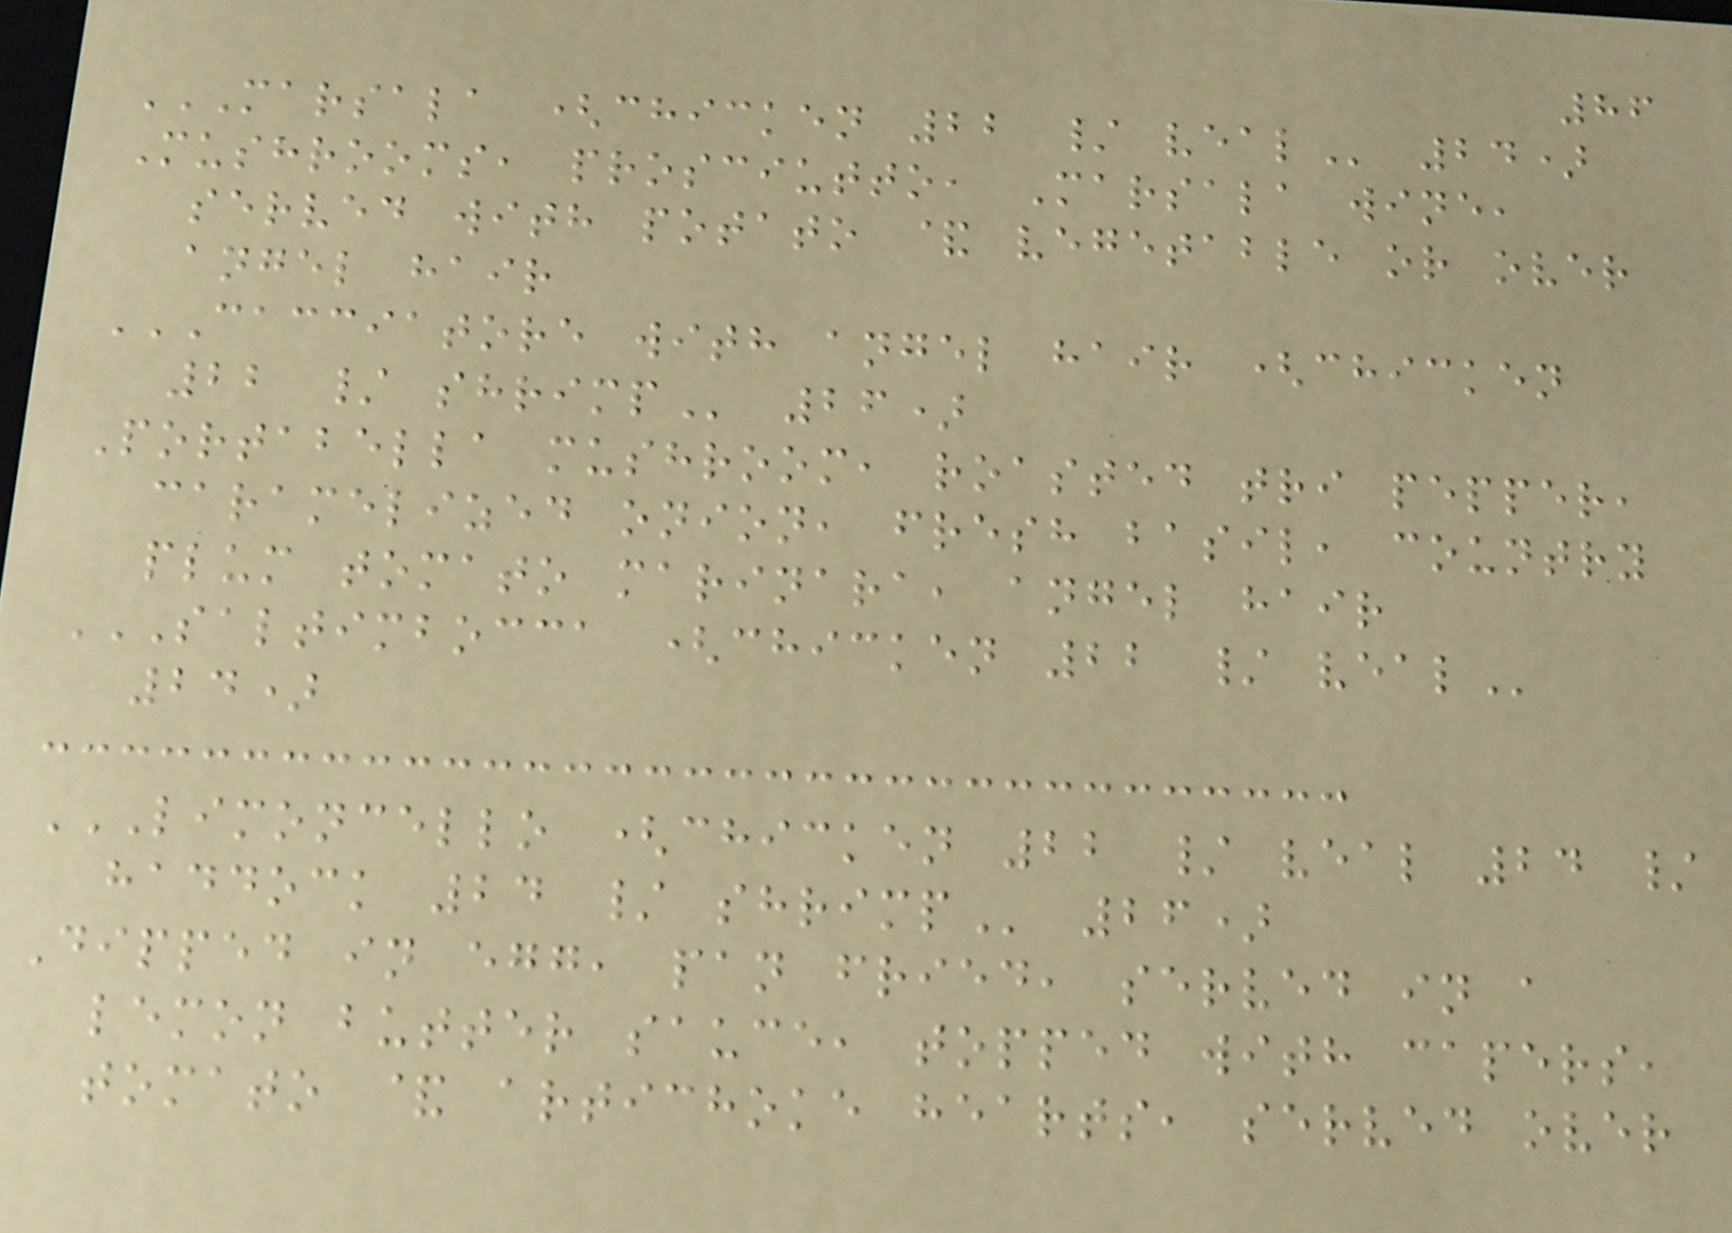86
MARSALA (CHICKEN 22 / VEAL 24)
Mushrooms, prosciutto, Marsala wine,
served with potato & vegetable or over
angel hair
CACCIATORE WITH ANGEL HAIR (CHICKEN
22 / SHRIMP 26)
Portabella mushroom, roasted tri pepper,
caramelized onion, fresh basil, country
plum tomato marinara, angel hair
SALTIMBOCCA (CHICKEN 22 / VEAL
24)
LIMONCELLO (CHICKEN 22 / VEAL 24 /
HADDOCK 24 / SHRIMP 26)
Dipped in egg, pan fried, served in a
lemon butter sauce, topped with capers,
tomato & artichoke hearts, served over
